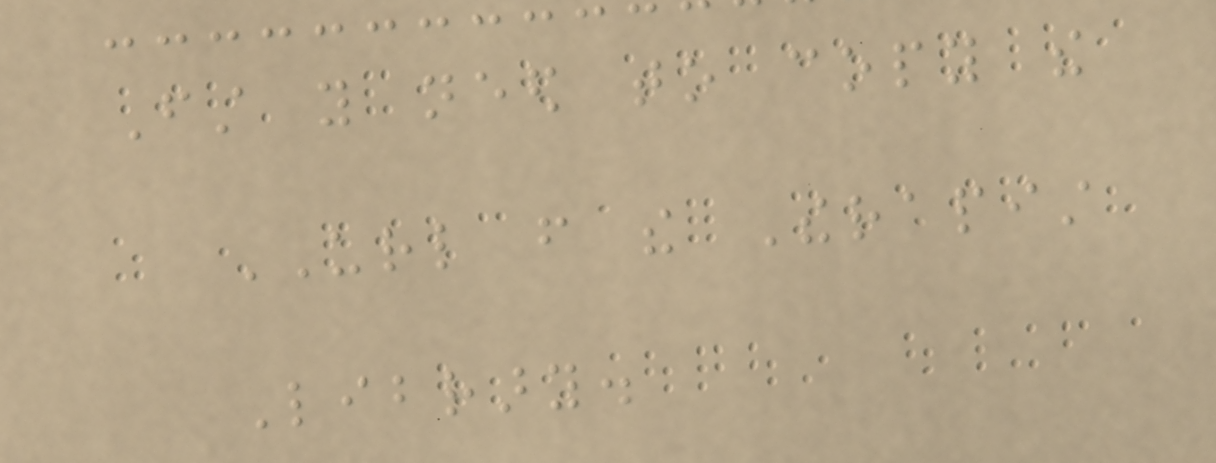First you need to copy the
URL from the Therapist
Library.
